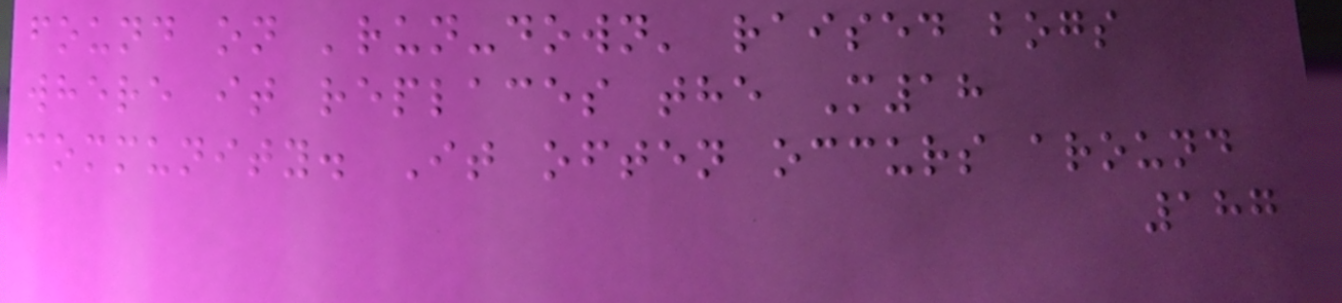found on 'run-down' raised bogs
where it replaces the M18
community. It often occurs around
187
